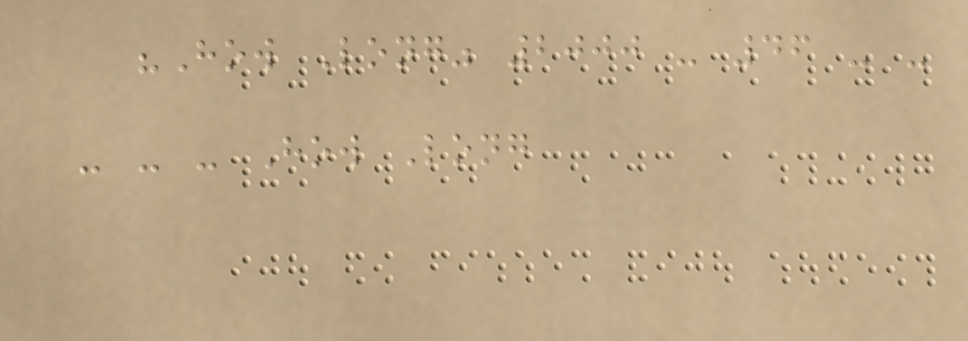"How Long" 2000 - 46 - -
- - - How Long
